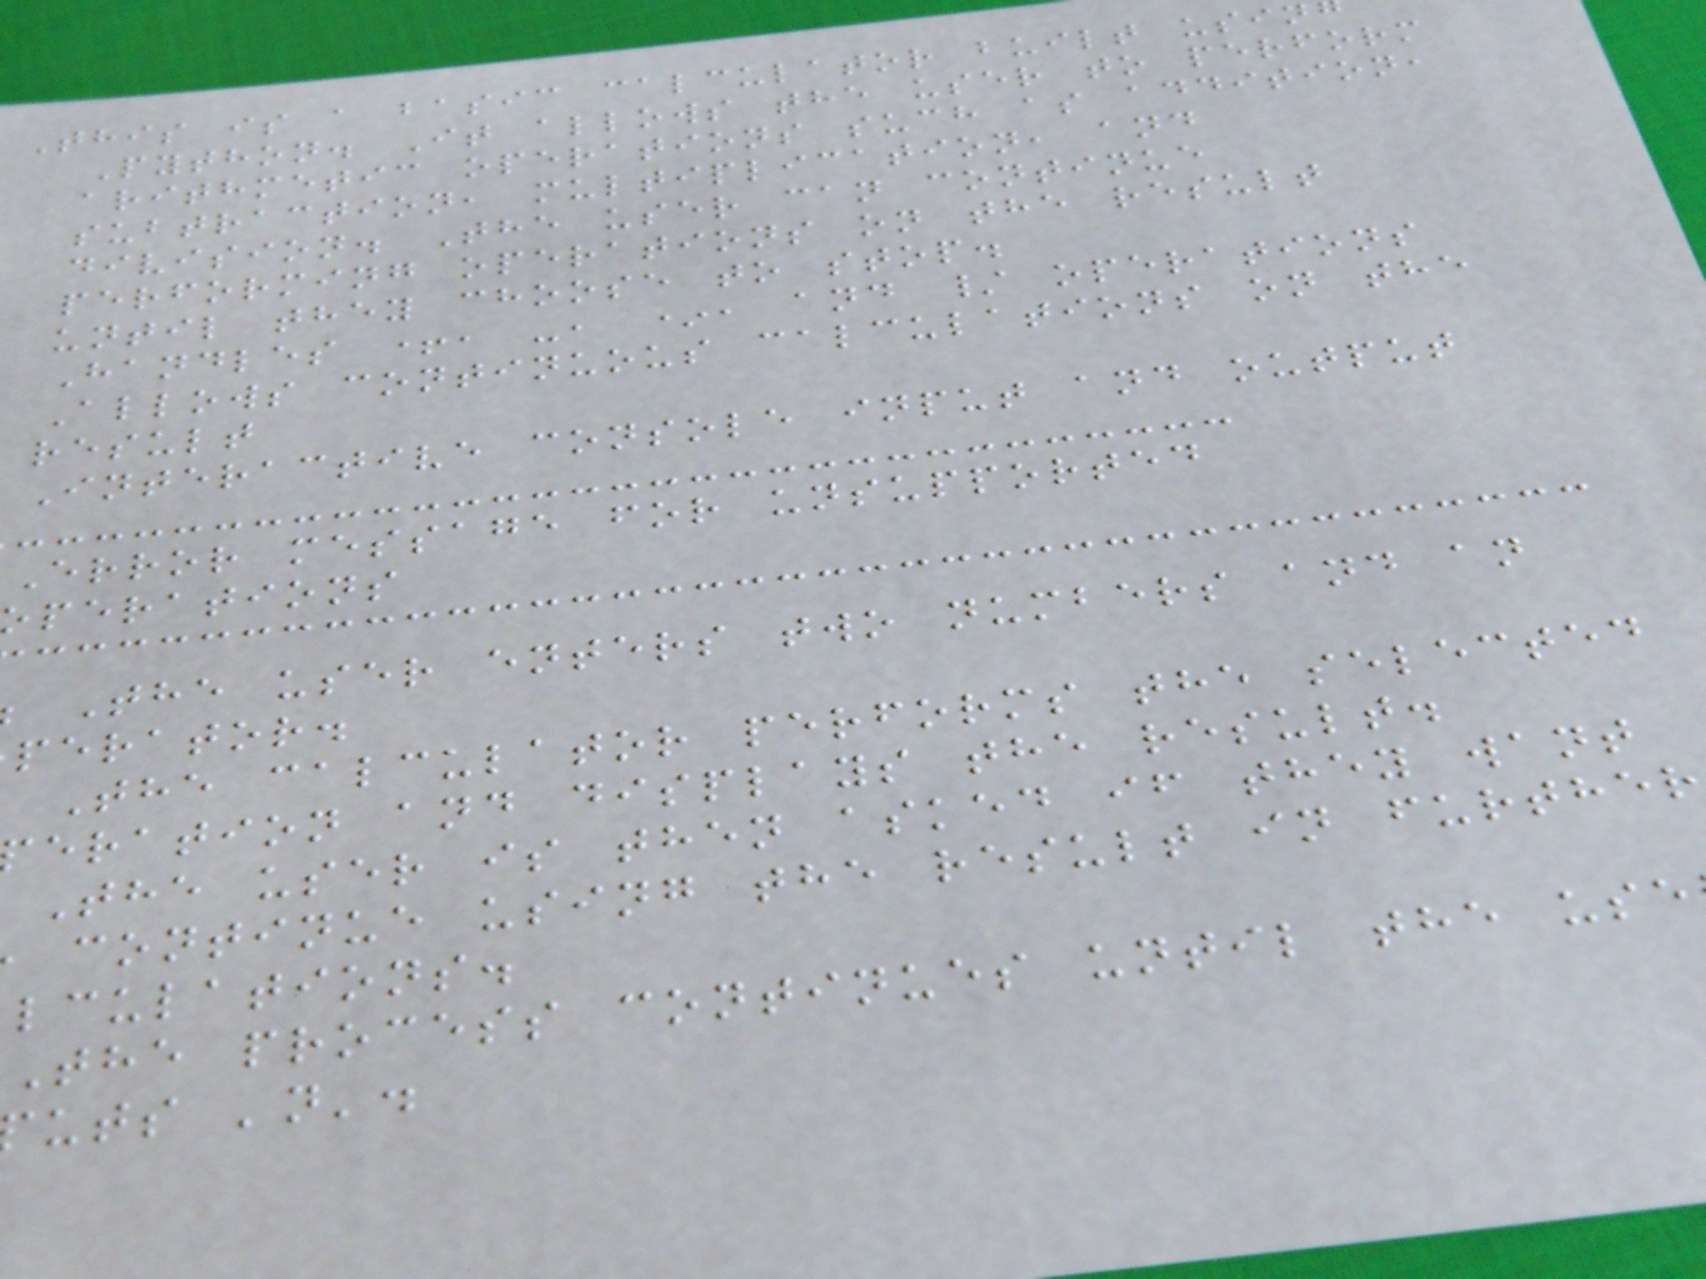This is a basic calculator built usin
Python. It allows the user to perform
arithmetic operations such as addition,
subtraction, multiplication, and
division. The user can continue
performing operations on the result
until they choose to stop.
Handles +, -, *, and / operations
Allows continuous calculations on the
result
Interactive console input and output
Error message for unsupported
perations
The user enters two numbers and an
perator.
The calculator performs the selected
eration and displays the result.
The user is then asked if they want
continue using the result in further
lculations.
The process continues until the use
uts 'n'.
